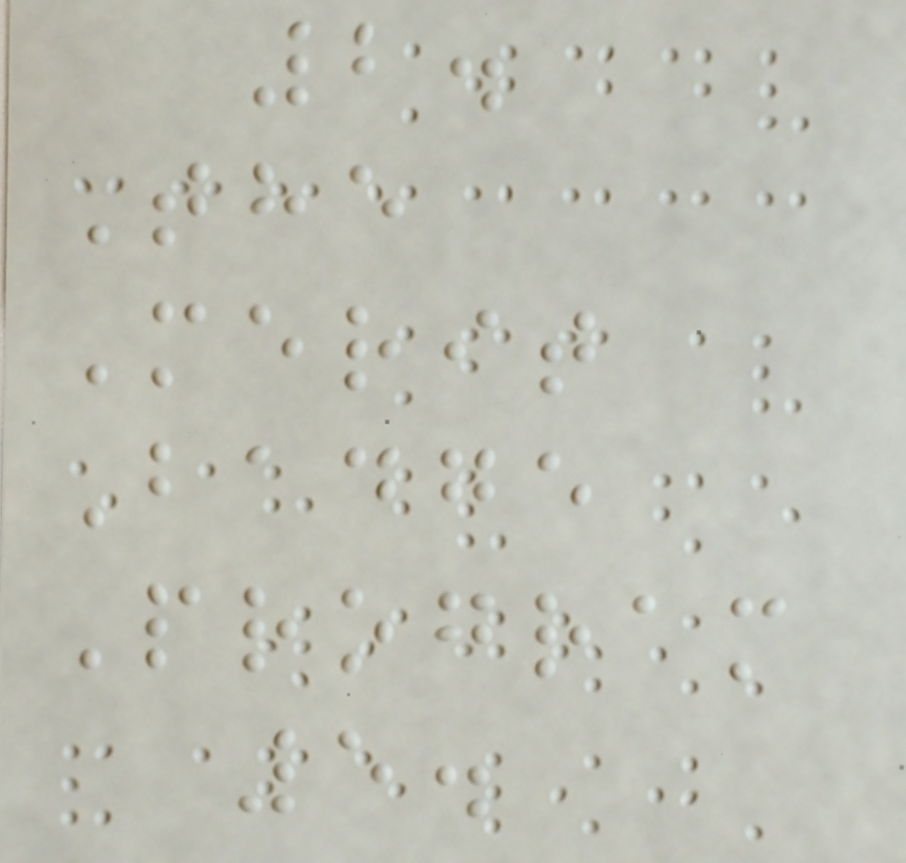2.
The
Merit
Badge
Program
5.
